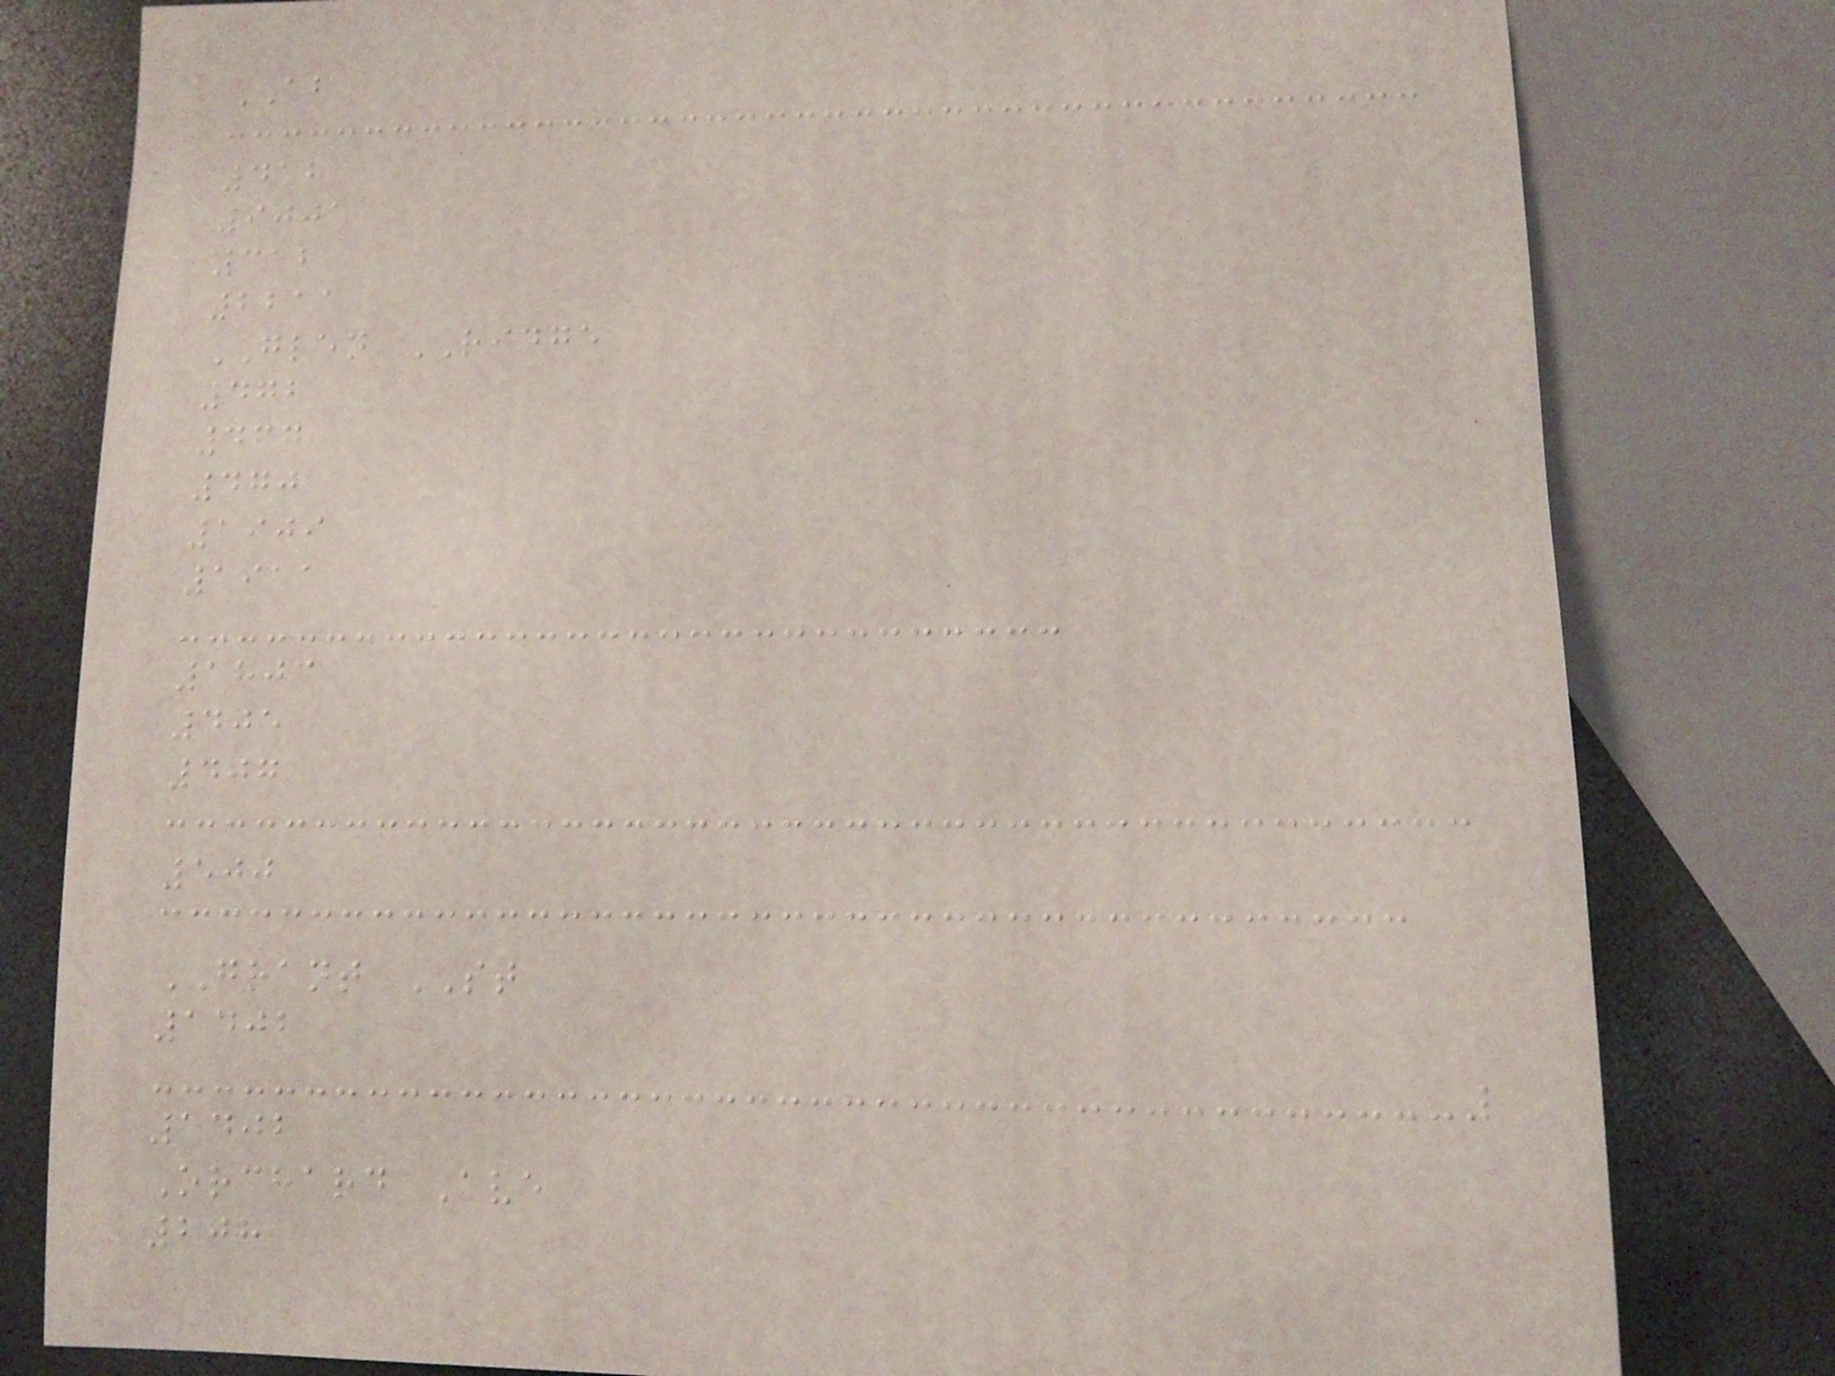AB
418
9001
312
2211
GLEN RIDGE
472
464
470
1909
1911
1803
405
407
500
GRANT ST
1402
1402
Orchard Ave
208
